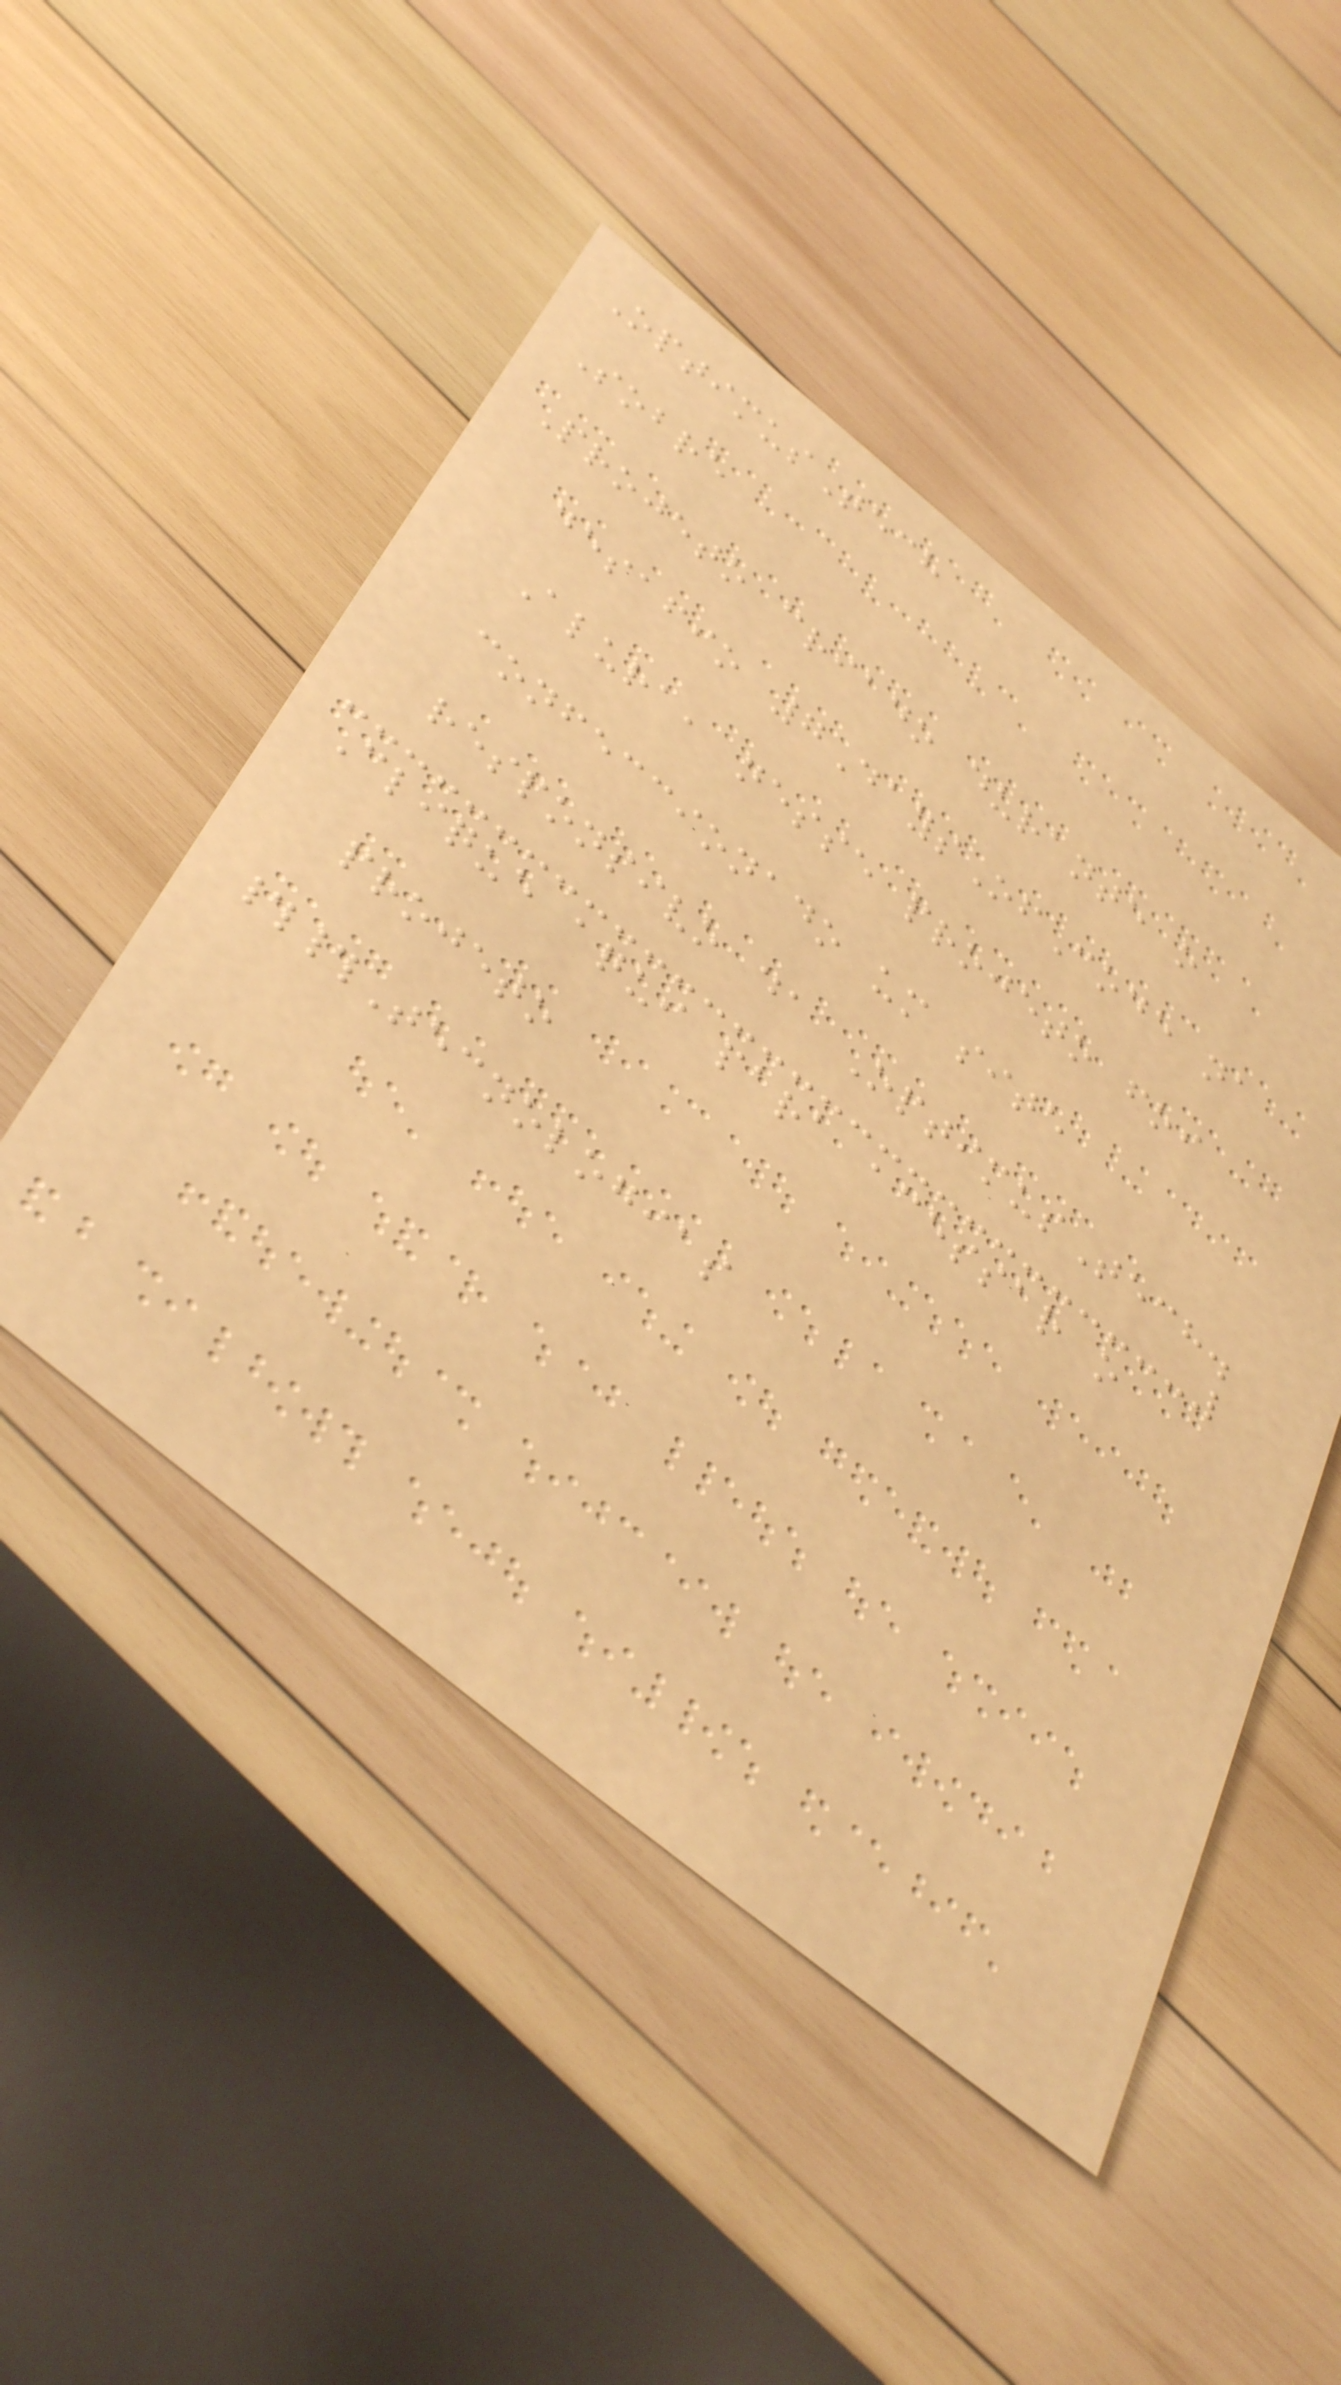OptimusTech
Sobre
Projeto criado durante o
desafio 7DaysOfCode na
Alura, nesse projeto foi
confeccionado um site
responsivo da OptimusTech.
Clique aqui para acessar o
projeto
##Tecnologias
